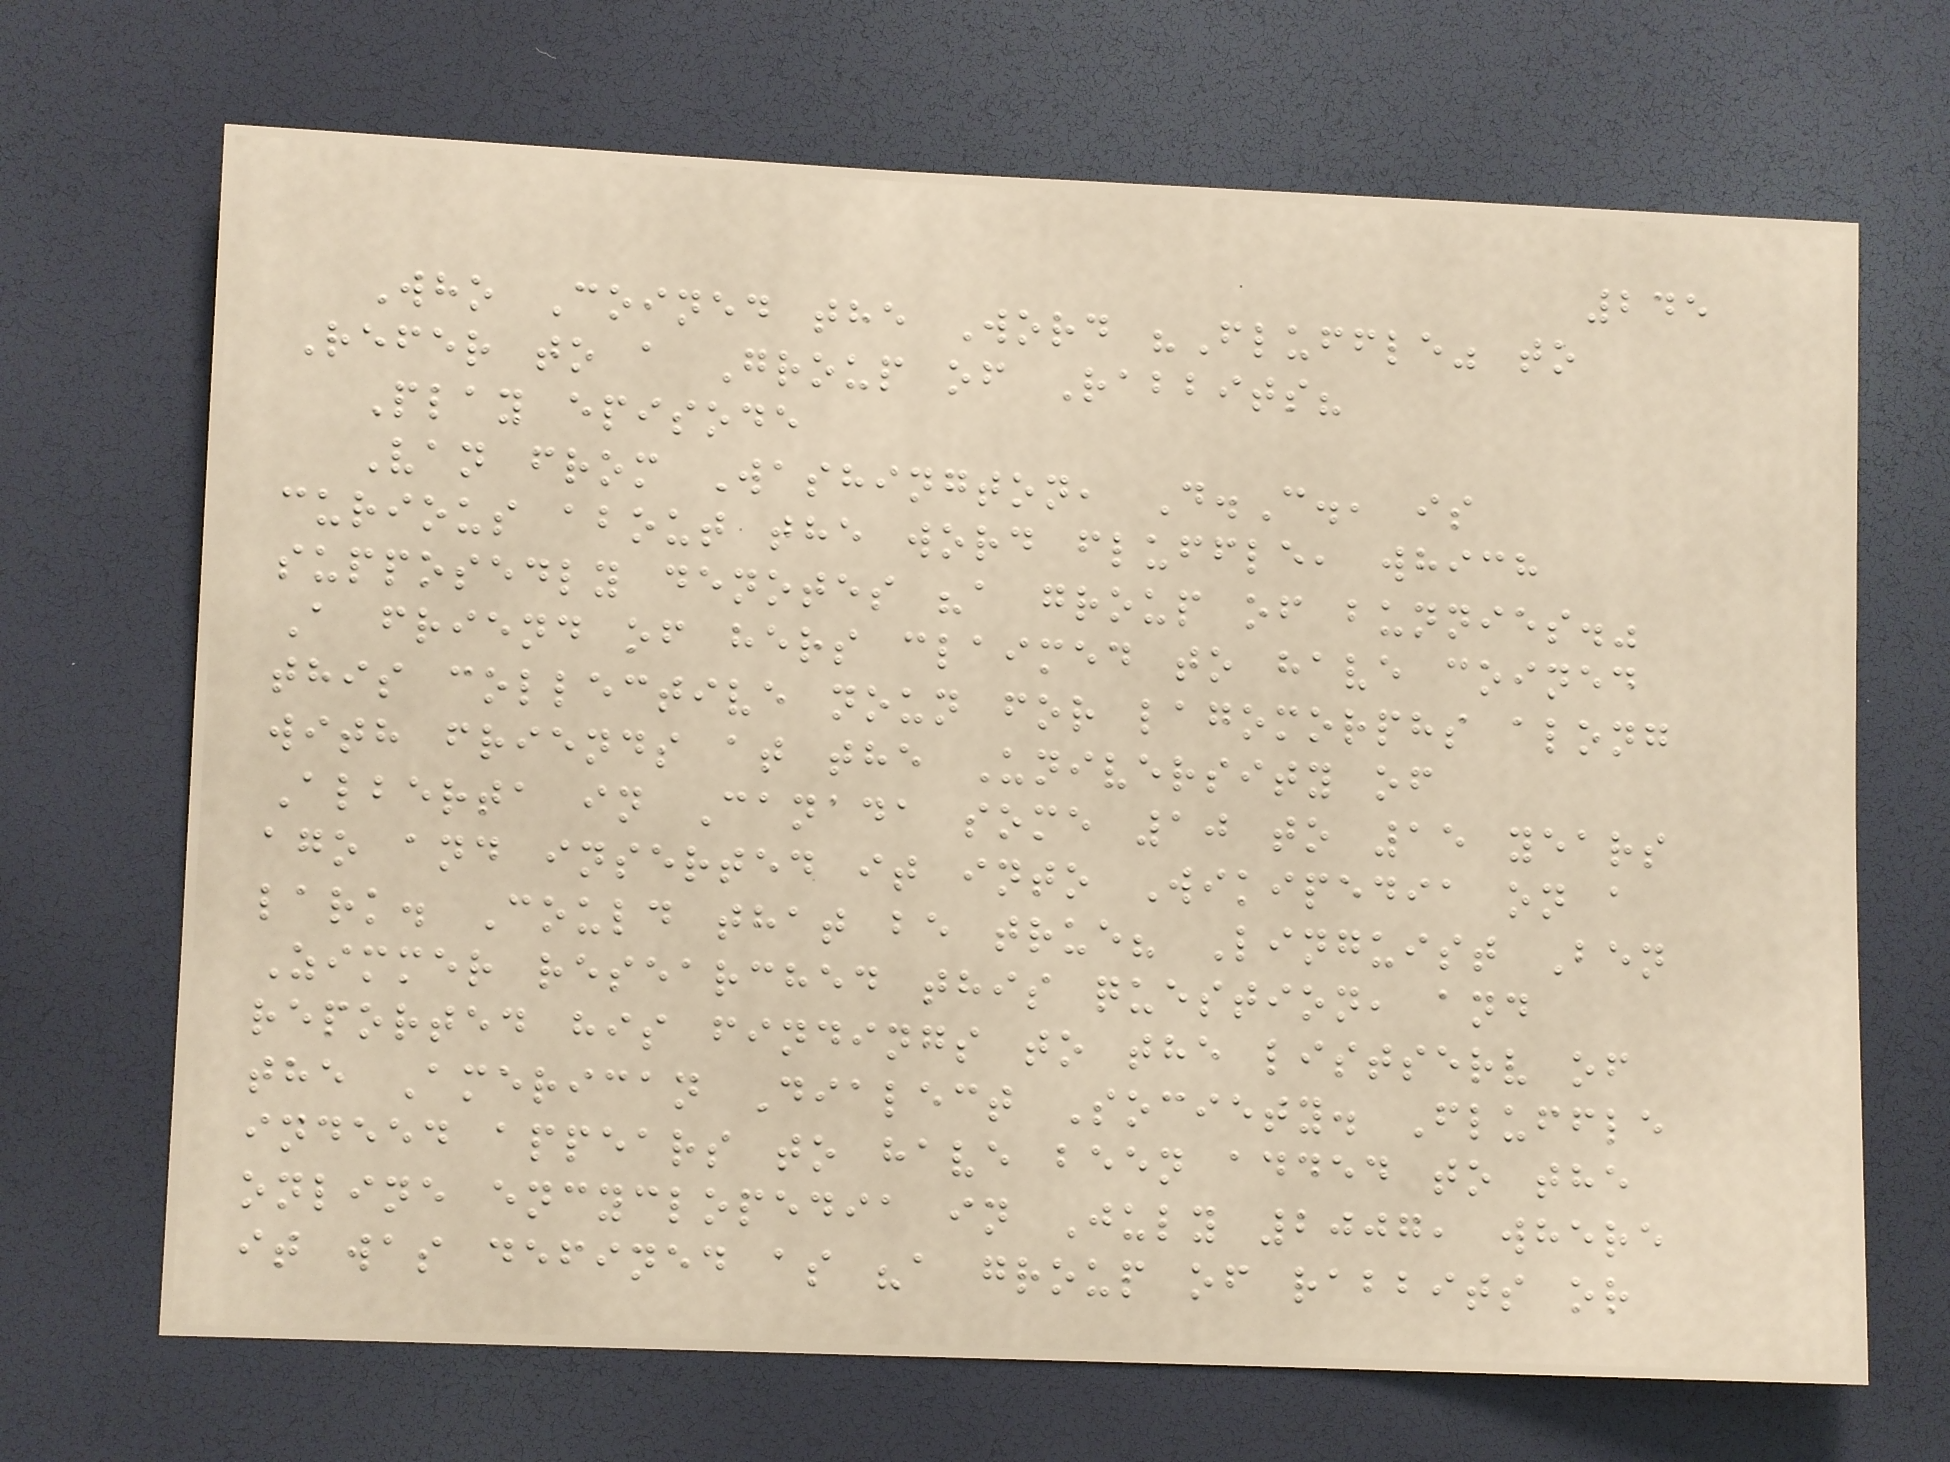245
Who Coined the Word "Fluffle" to
Refer to a Group of Rabbits?
Play episode
Van from Washington, D.C., is
curious about the word fluffle, which
supposedly denotes "a group of bunnies."
A friend of hers claimed to have coined
this collective noun for lagomorphs along
with friends at the University of
Alberta in Canada some 10 to 15 years
ago and inserted it into Wikipedia on a
lark. Could that be true? Linguist Ben
Zimmer researched this question, and
reported his findings to the listserv of
the American Dialect Society. Fluffle
indeed appears to have been added to the
online encyclopedia in July 2007, where
it was defined as "a group of rabbits or
